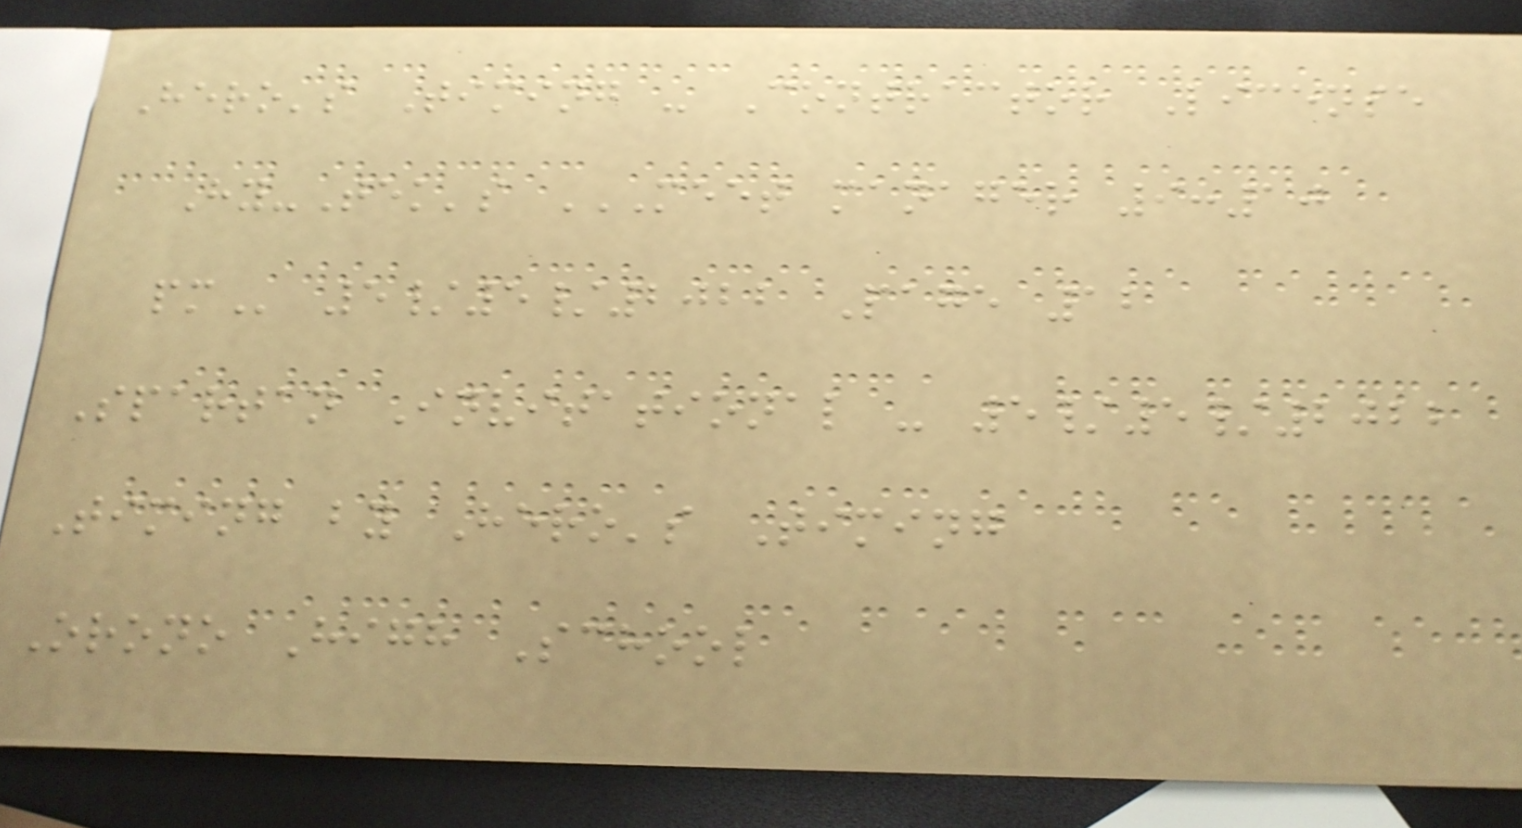Hero's Timing - Contractor License
Hy-Tek's MEET MANAGER 9:10
PM 5/5/2022 Page 12
Spartan Invitational - 5/5/2022
Timing by Hero's Timing
Orono High School
